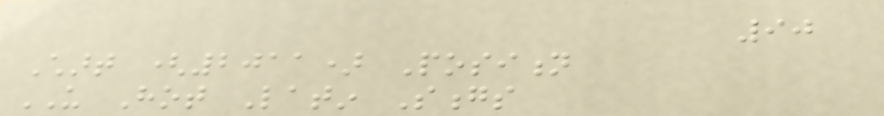90
Chart (2011) Position
US Hot Latin Songs
